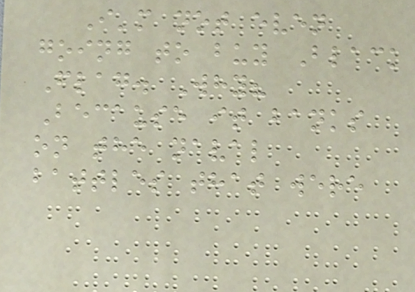I'm not even
going to buy Black
Flag. Why?
Because it banks
on the naval
battles that were
